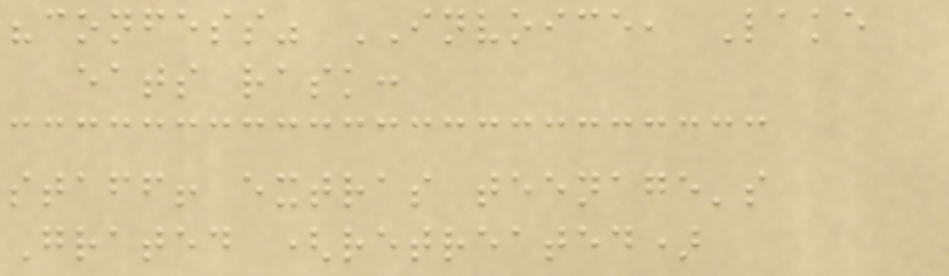"confess" INVOICE, Lake
eats rask:
staff! extras teenage's
Grated (retreated)
